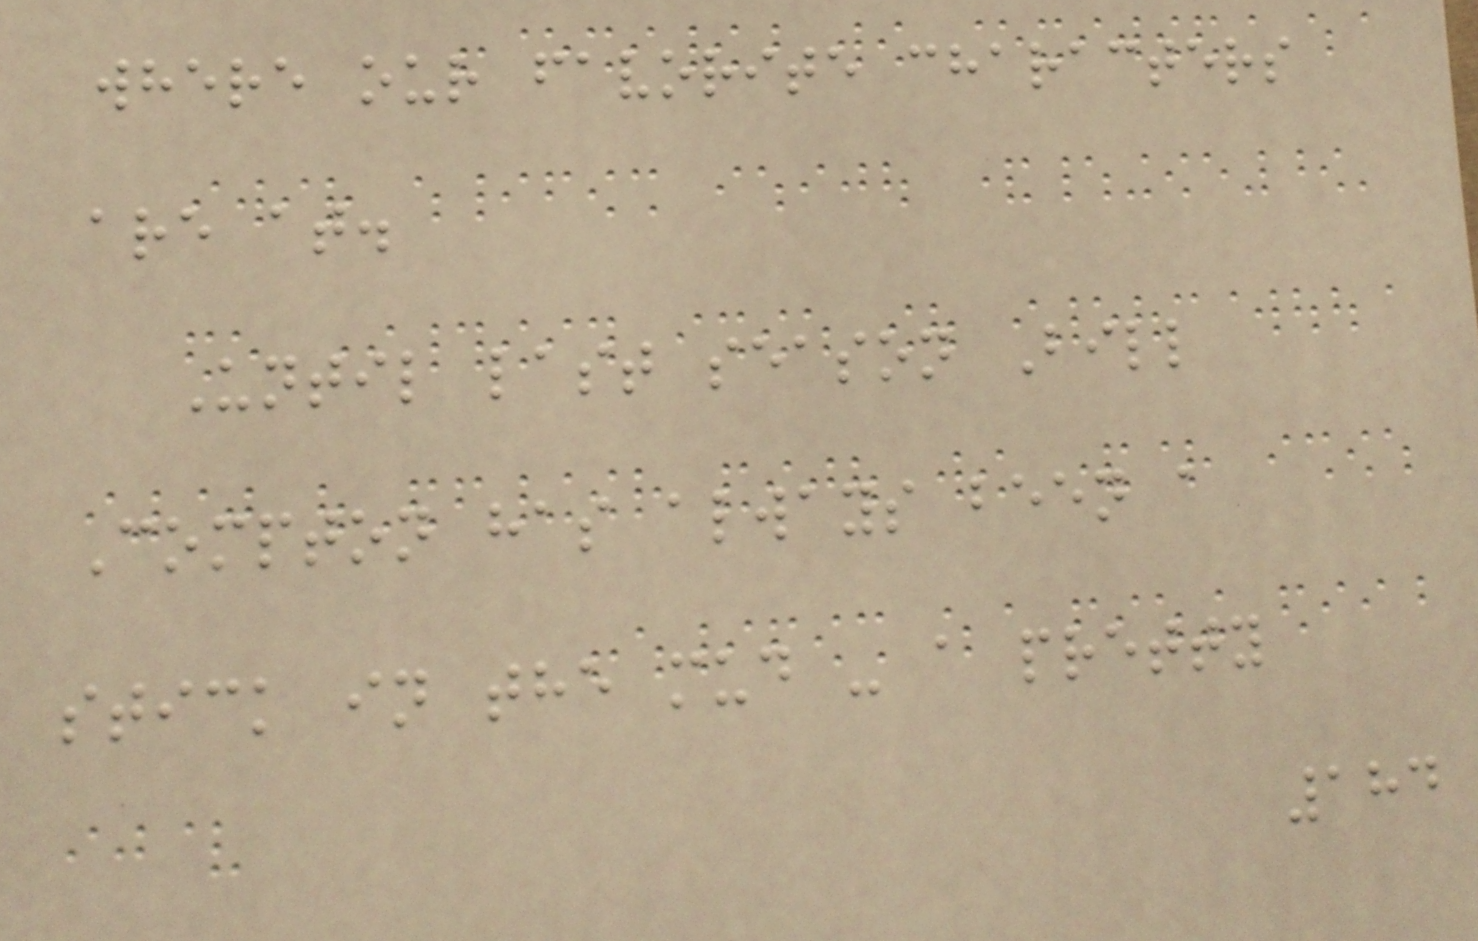where our favorite characters
are at.
Until last season Bill
Compton has always been a
stick in the mud - a pretty
184
